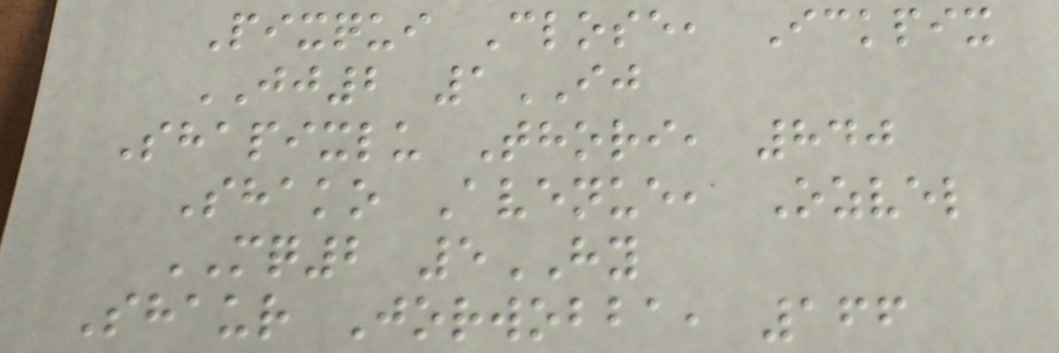Pixqui Close, Ickpix
JJ2 1IJ
Shapixlu Thori, 840
Shako Avenue, Ozvel
MQ2 5HY
Shaur Jorwobba, 166
